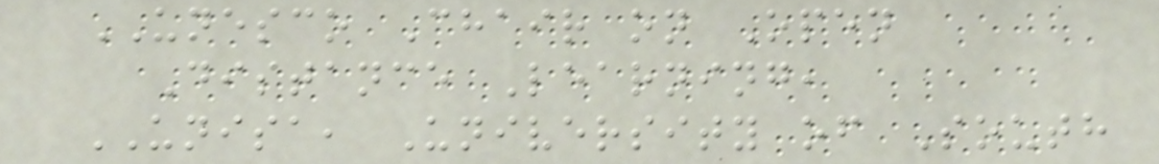UNESCO Chair on Open
Distance Learning,
UNISA, University of South
